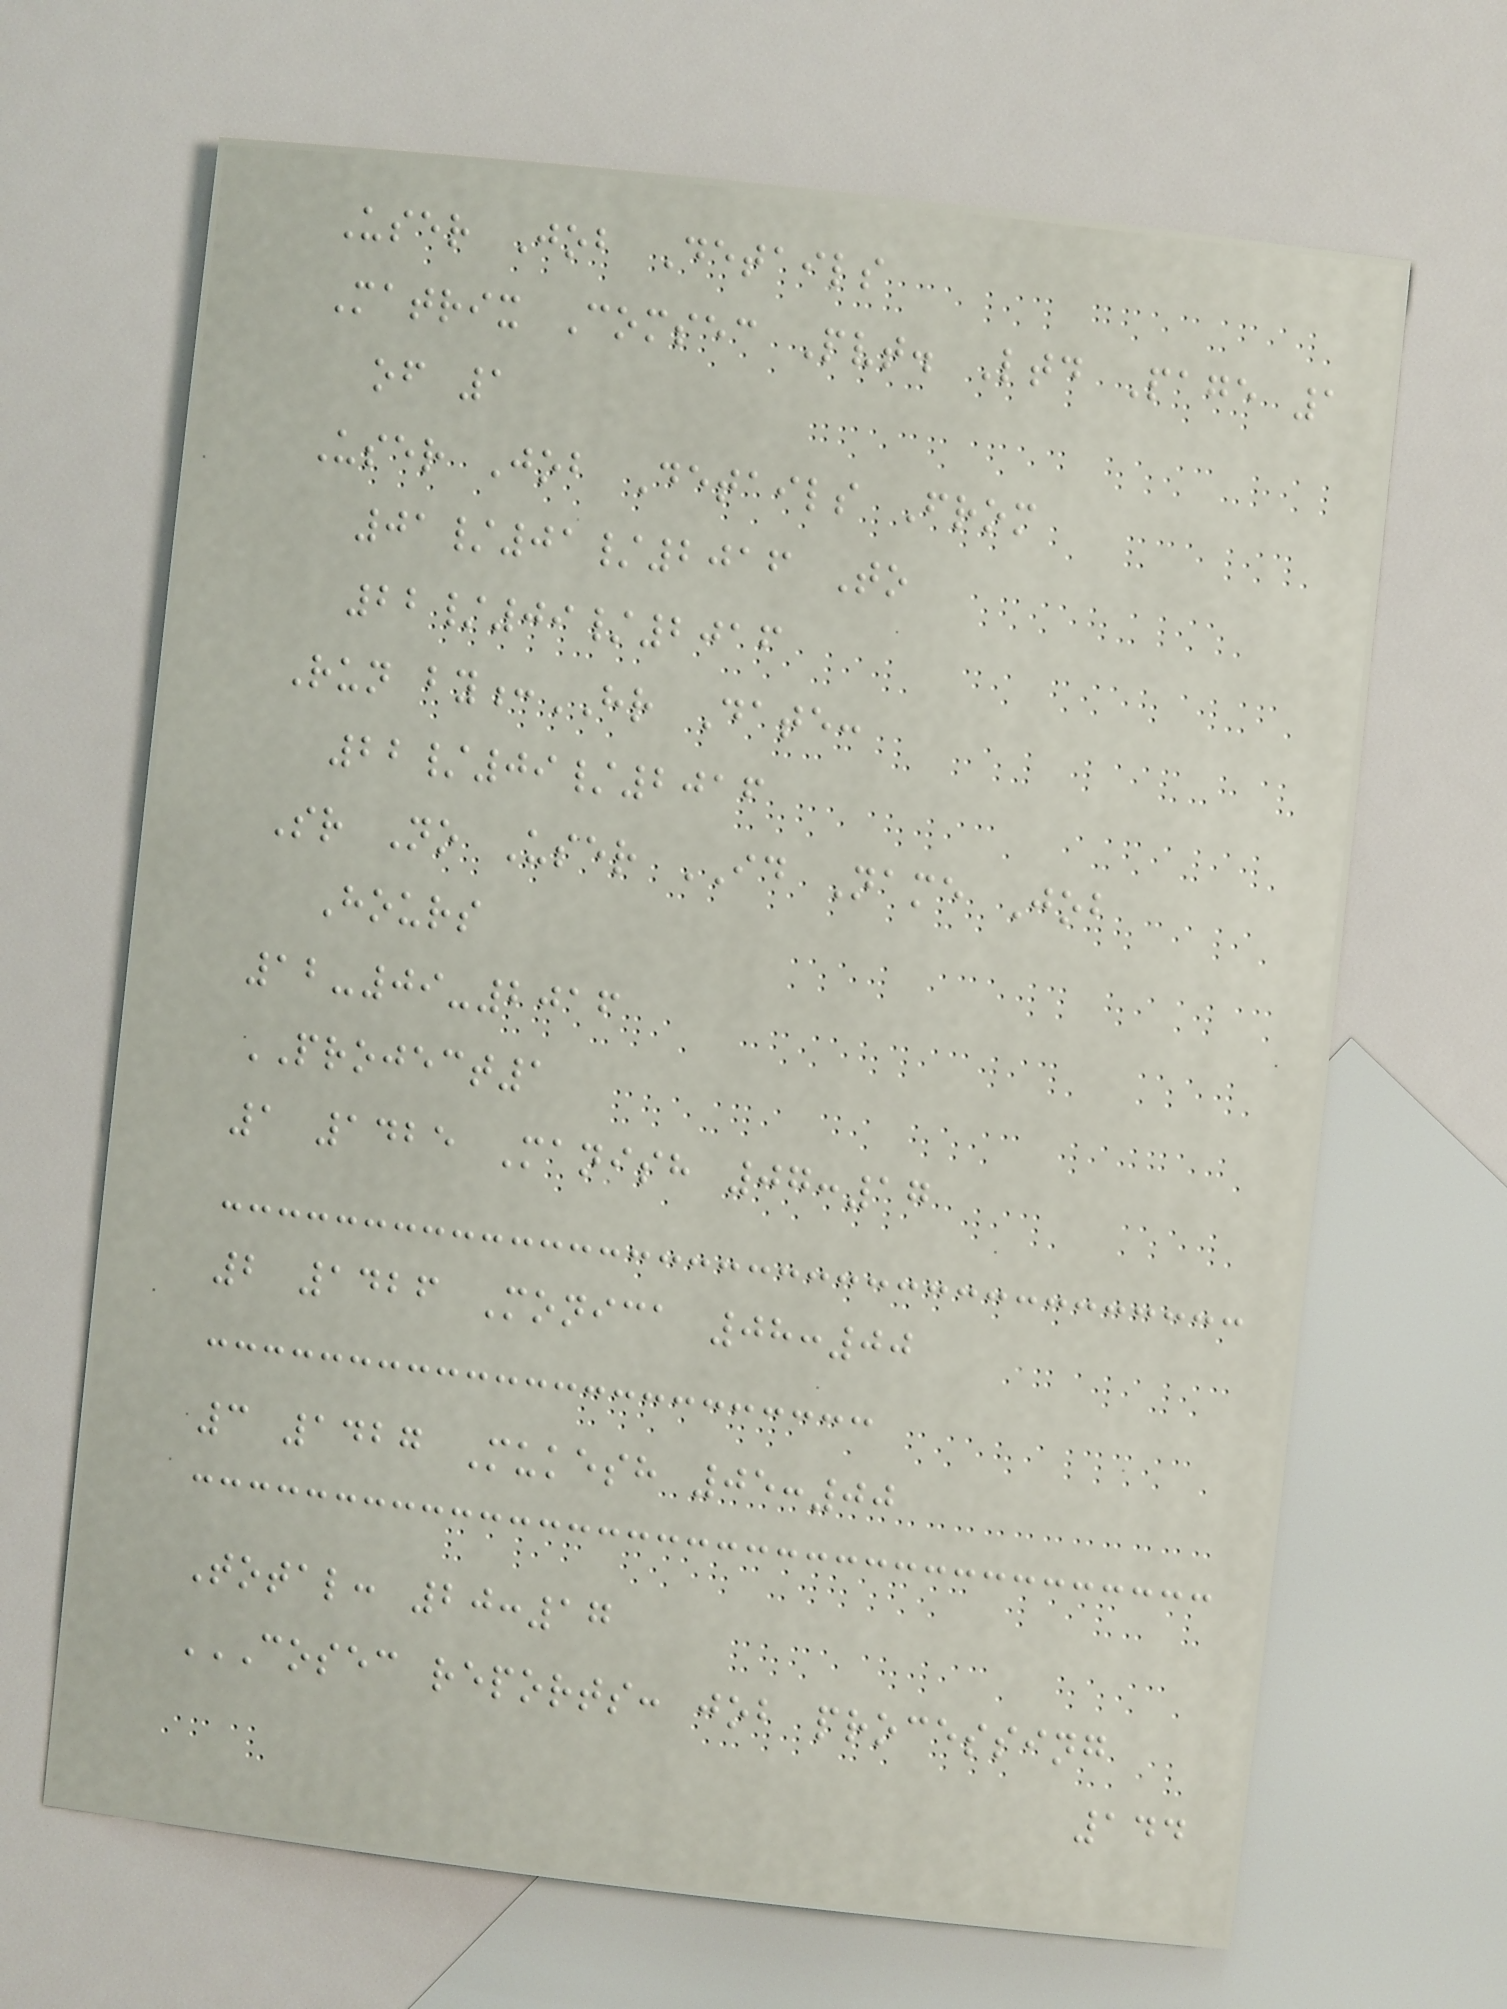User Job Details
Matrix Comsec Pvt. Ltd Page 1
of 1
User Job Details From
01/01/2016 To
22/09/2016
Run by:HR Date:
22/09/2016
Sr No User ID Name Job
Hours
12-09-2016
PROJECT1
1 1425 Manish 07:17
2 1426 Monica 08:00
3 1427 Mukesh 05:00
Total: 20:17
COSEC REPORTS: JOB PROCESSING
144
